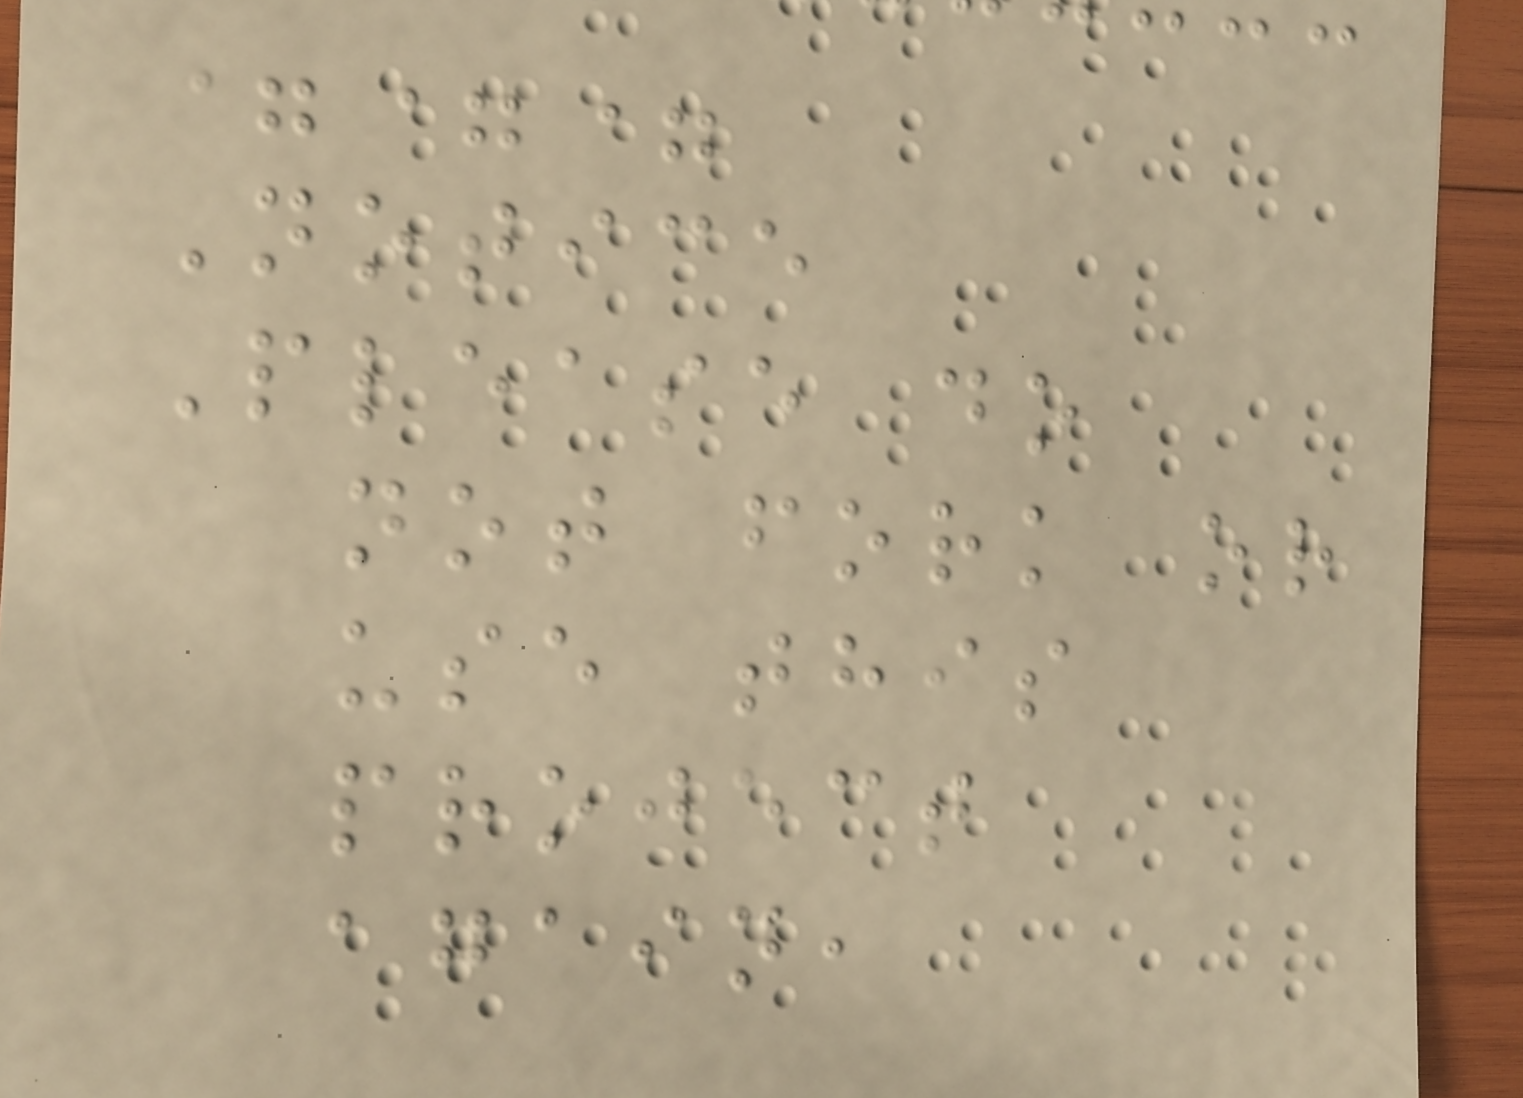===
Notice
Please do
not fork or
use this
project
again,
